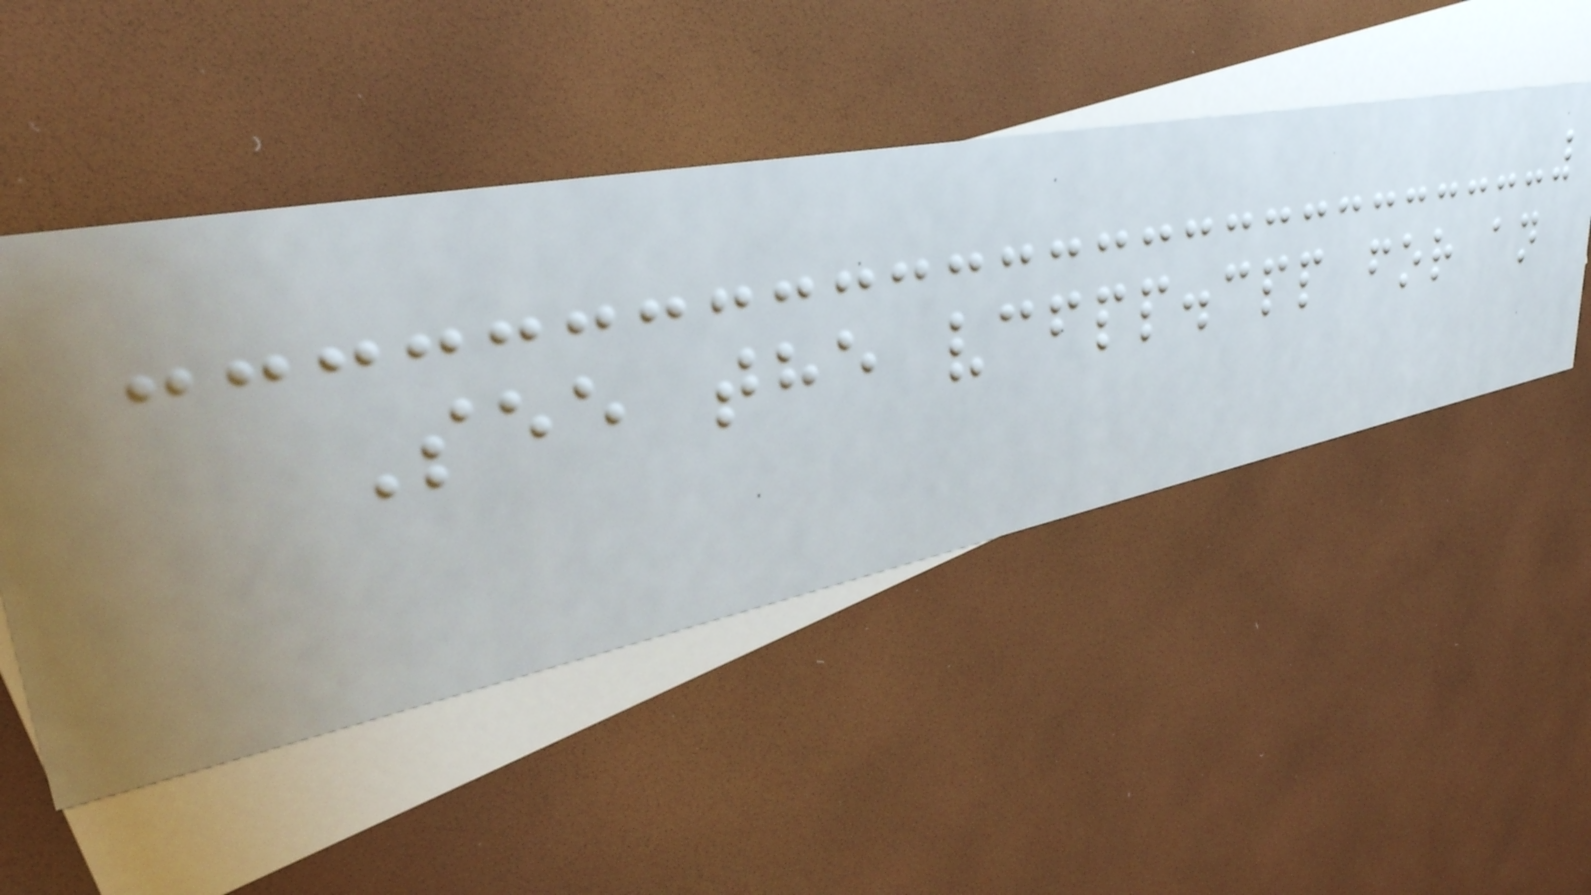See the vcfpp.cpp for an
